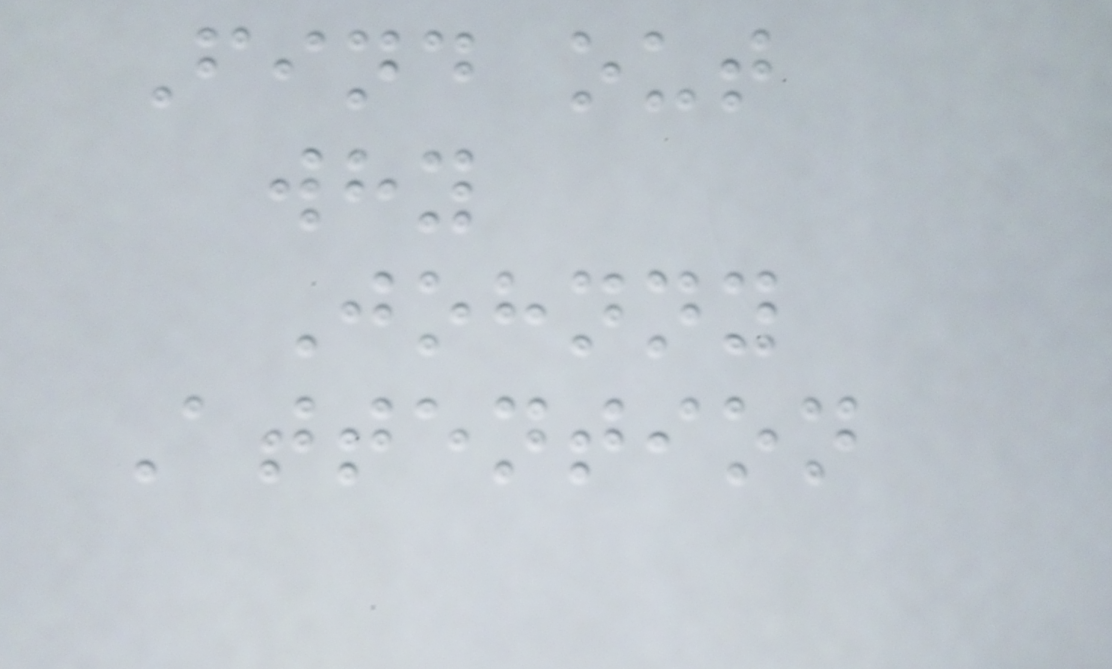Find out
why
Johnny
Attention
